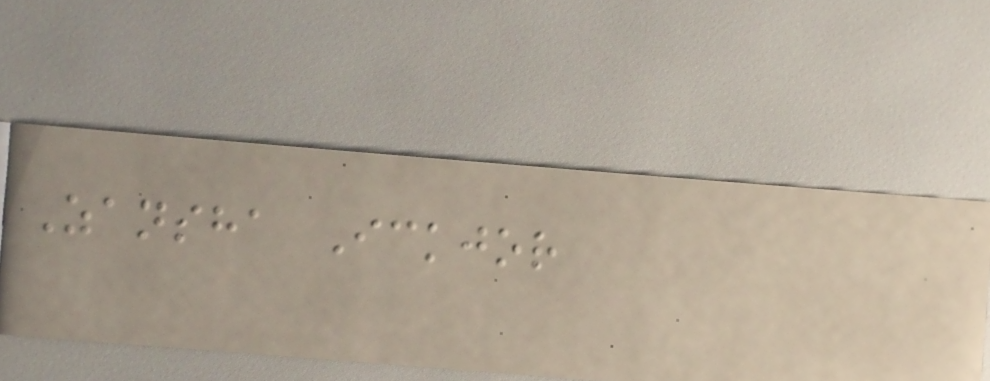Zansha Ickjor
